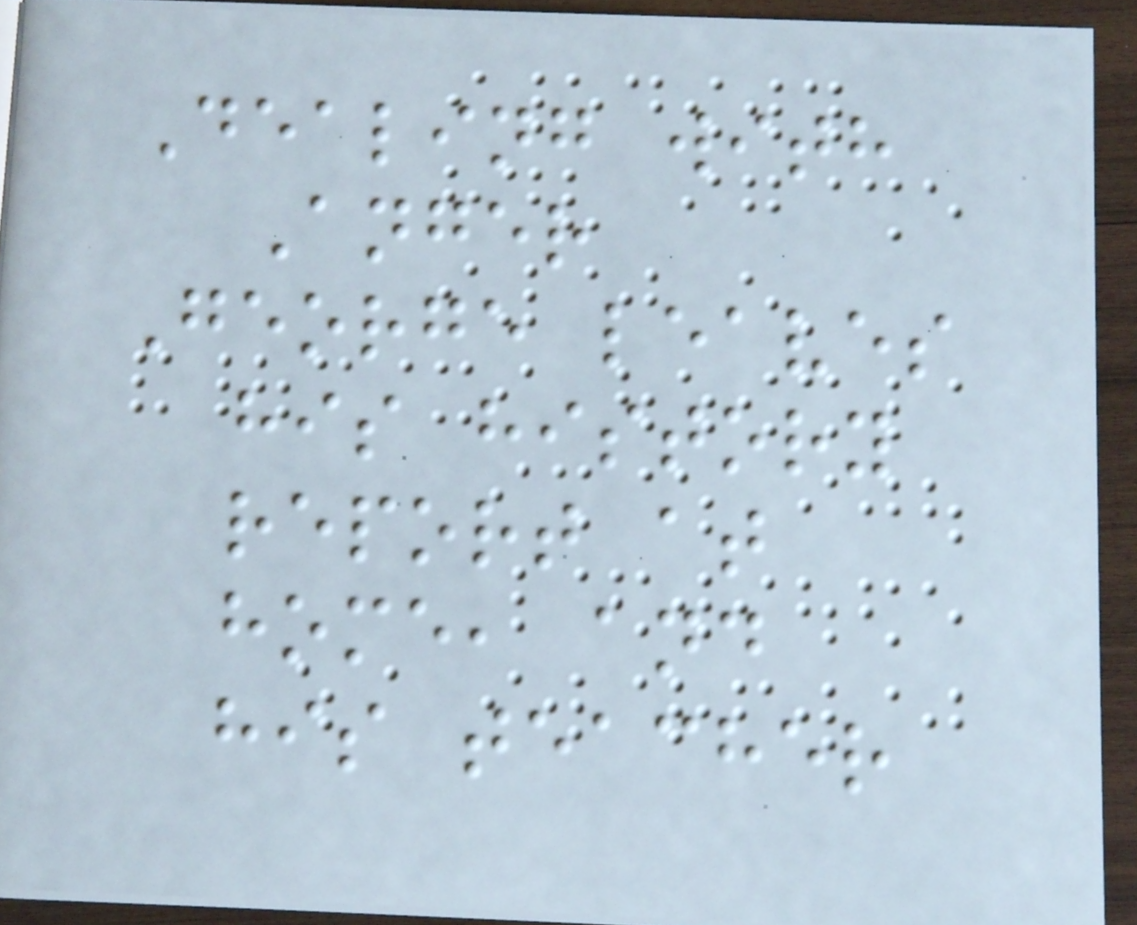Dealing with
Anger
George leaves
his history
report at
home, and
his teacher
